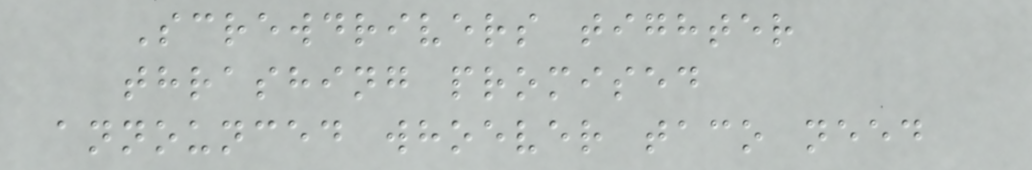Screwdrivers tighter
thrashing promised
announced whoever taco need
